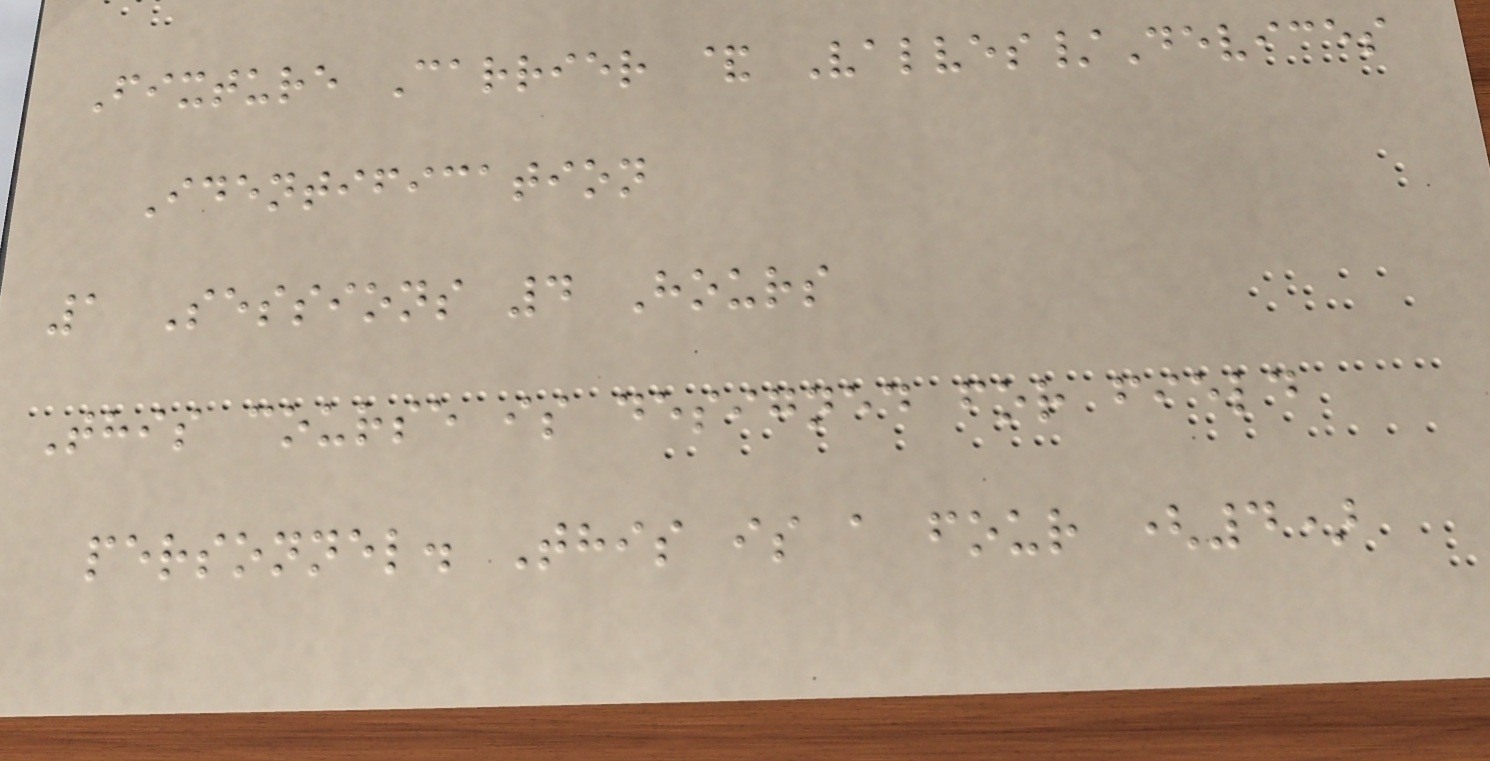Fixture Carrier & Valves/Devices
Identification
1 Sessions 4 Hours
This course is designed for field
personnel. This is a four (4)
